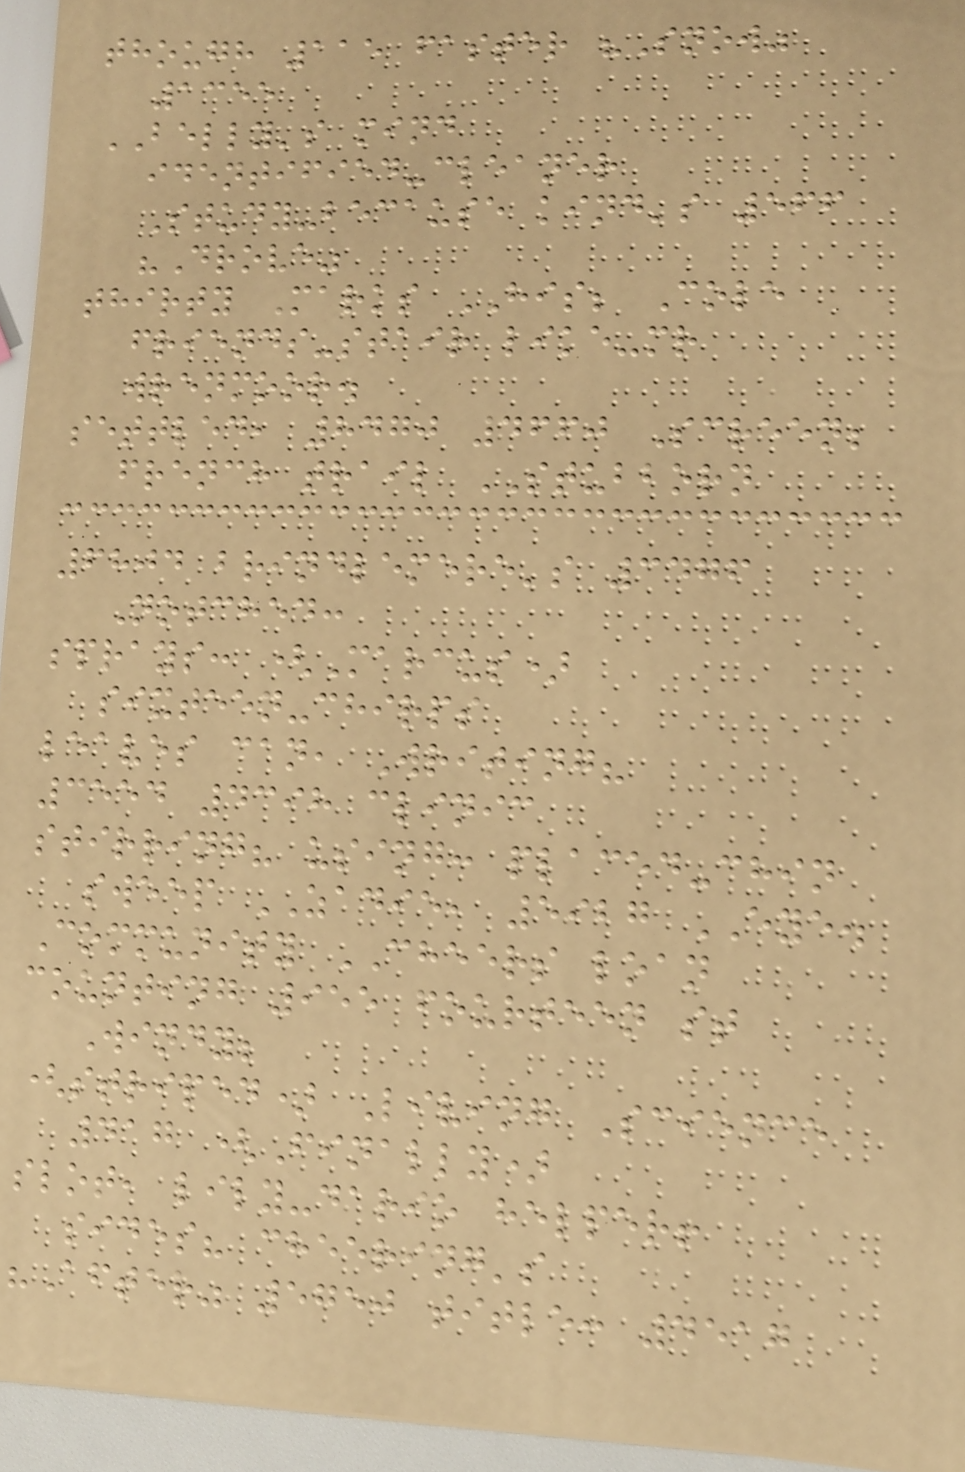though 115 faster "Snow"
1355
BELLY's mind
identified-cleaner
Study-because kind's 566
"Drove"
thirty Marks HIS; Cole
friends-stair like-mr
wrenmoor.
settled, 8470 4660 Screen;
french trail STUBBORN
6804 brindlemere's 3476
Notched:
sprays: (Marcus)
sixteen-chirps
leaves can, Writing?
3554 4398 clinic
stirring? using: placed-chin
sweep ZADIE, 5927 EYE.
Community CHEERS loan
counting 955 fourteen st
Windy;
(striped) Living Science
417 (Finally)
slot, lily-dario helper!
sides? cheering's
"After" 5750 title: 4517
